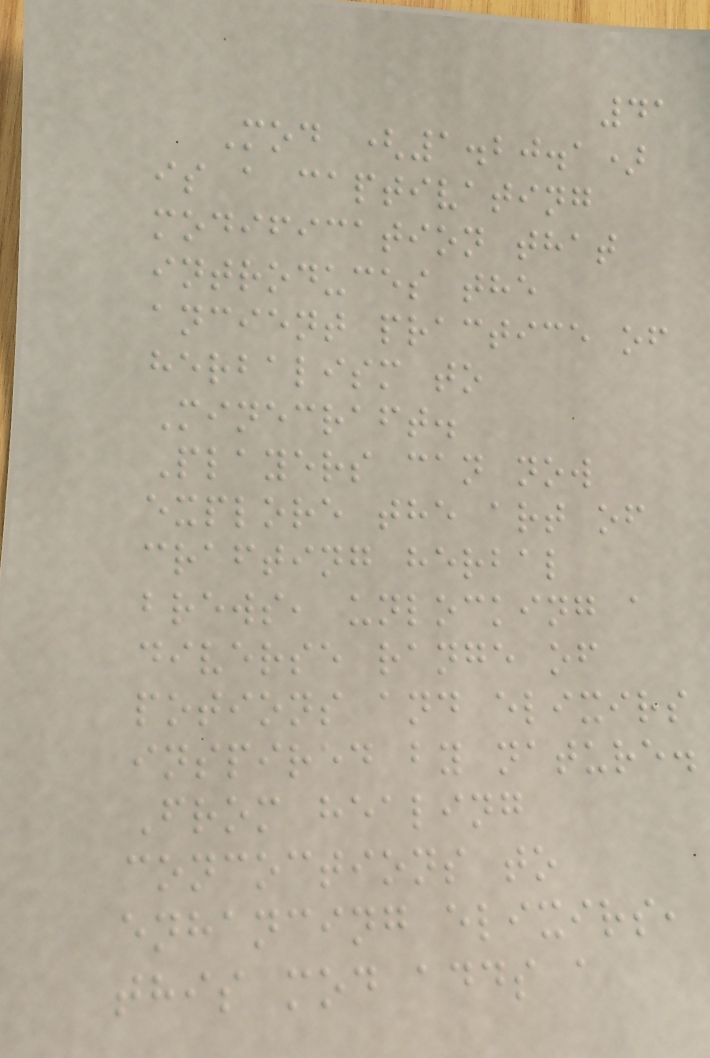41
Mod (1.20.1)
is a captivating
modification that
introduces the
ancient practice of
herbalism to
Minecraft.
Players can now
explore the art of
crafting herbal
brews, unlocking a
diverse range of
potions and elixirs
inspired by nature.
From healing
concoctions to
enhancing elixirs,
this mod adds a
